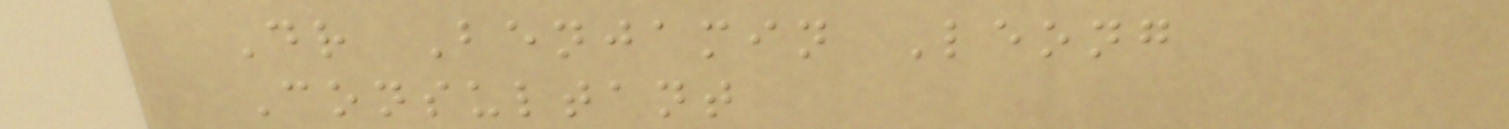Dr Benjamin Leong
Consultant
